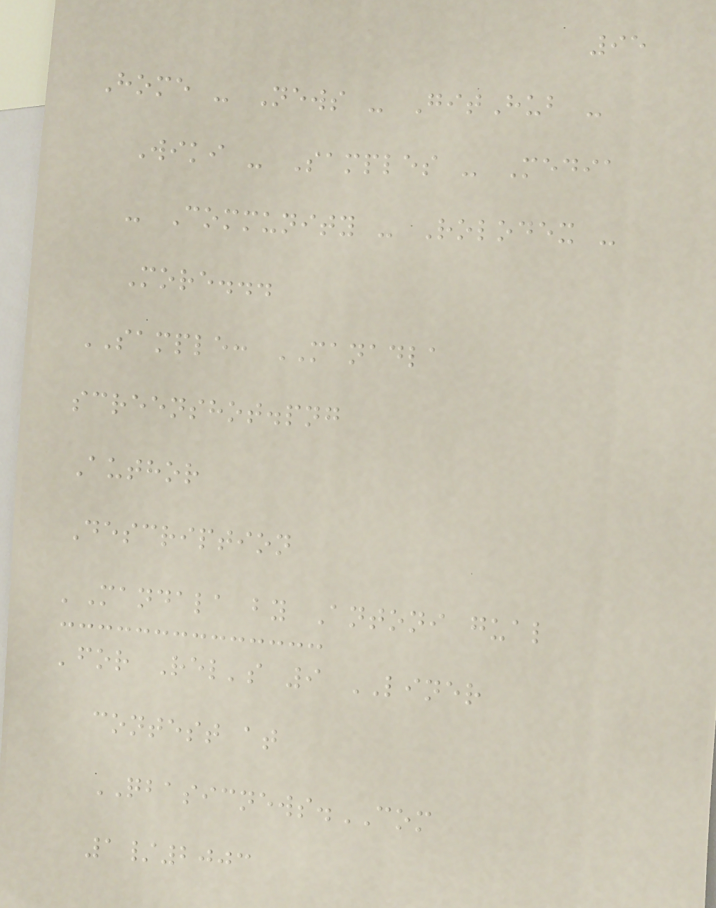95
Home - News - GitHub -
Wiki - Samples - Media
- Community - Rolodex -
More...
SAMPLE: MANADLA
screenshot.png
Author
Description
'Mandala by Antoni gual
'for Rel's 9 LINER
contest at
QBASICNEWS.COM
1/2003
